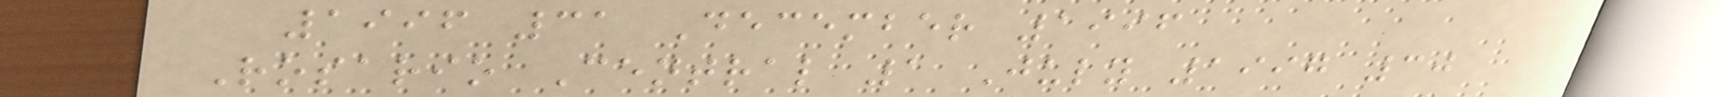1996 31 December 1996
Rosario Central 1 July 1997 30
